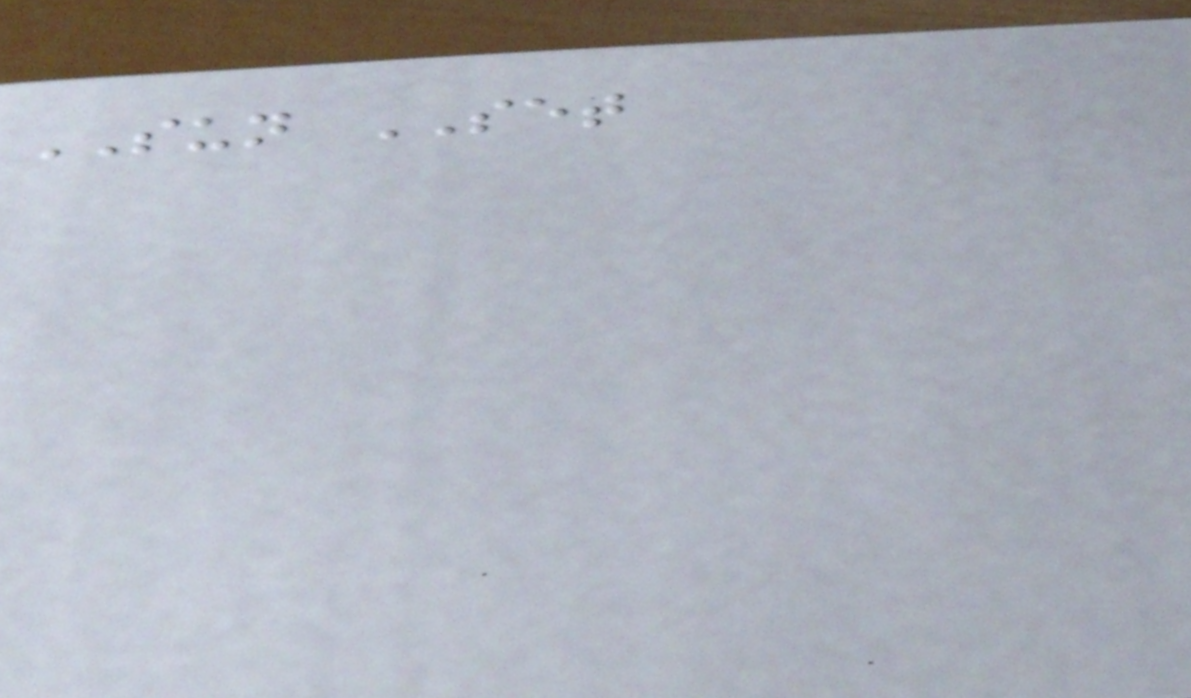SUN SET
